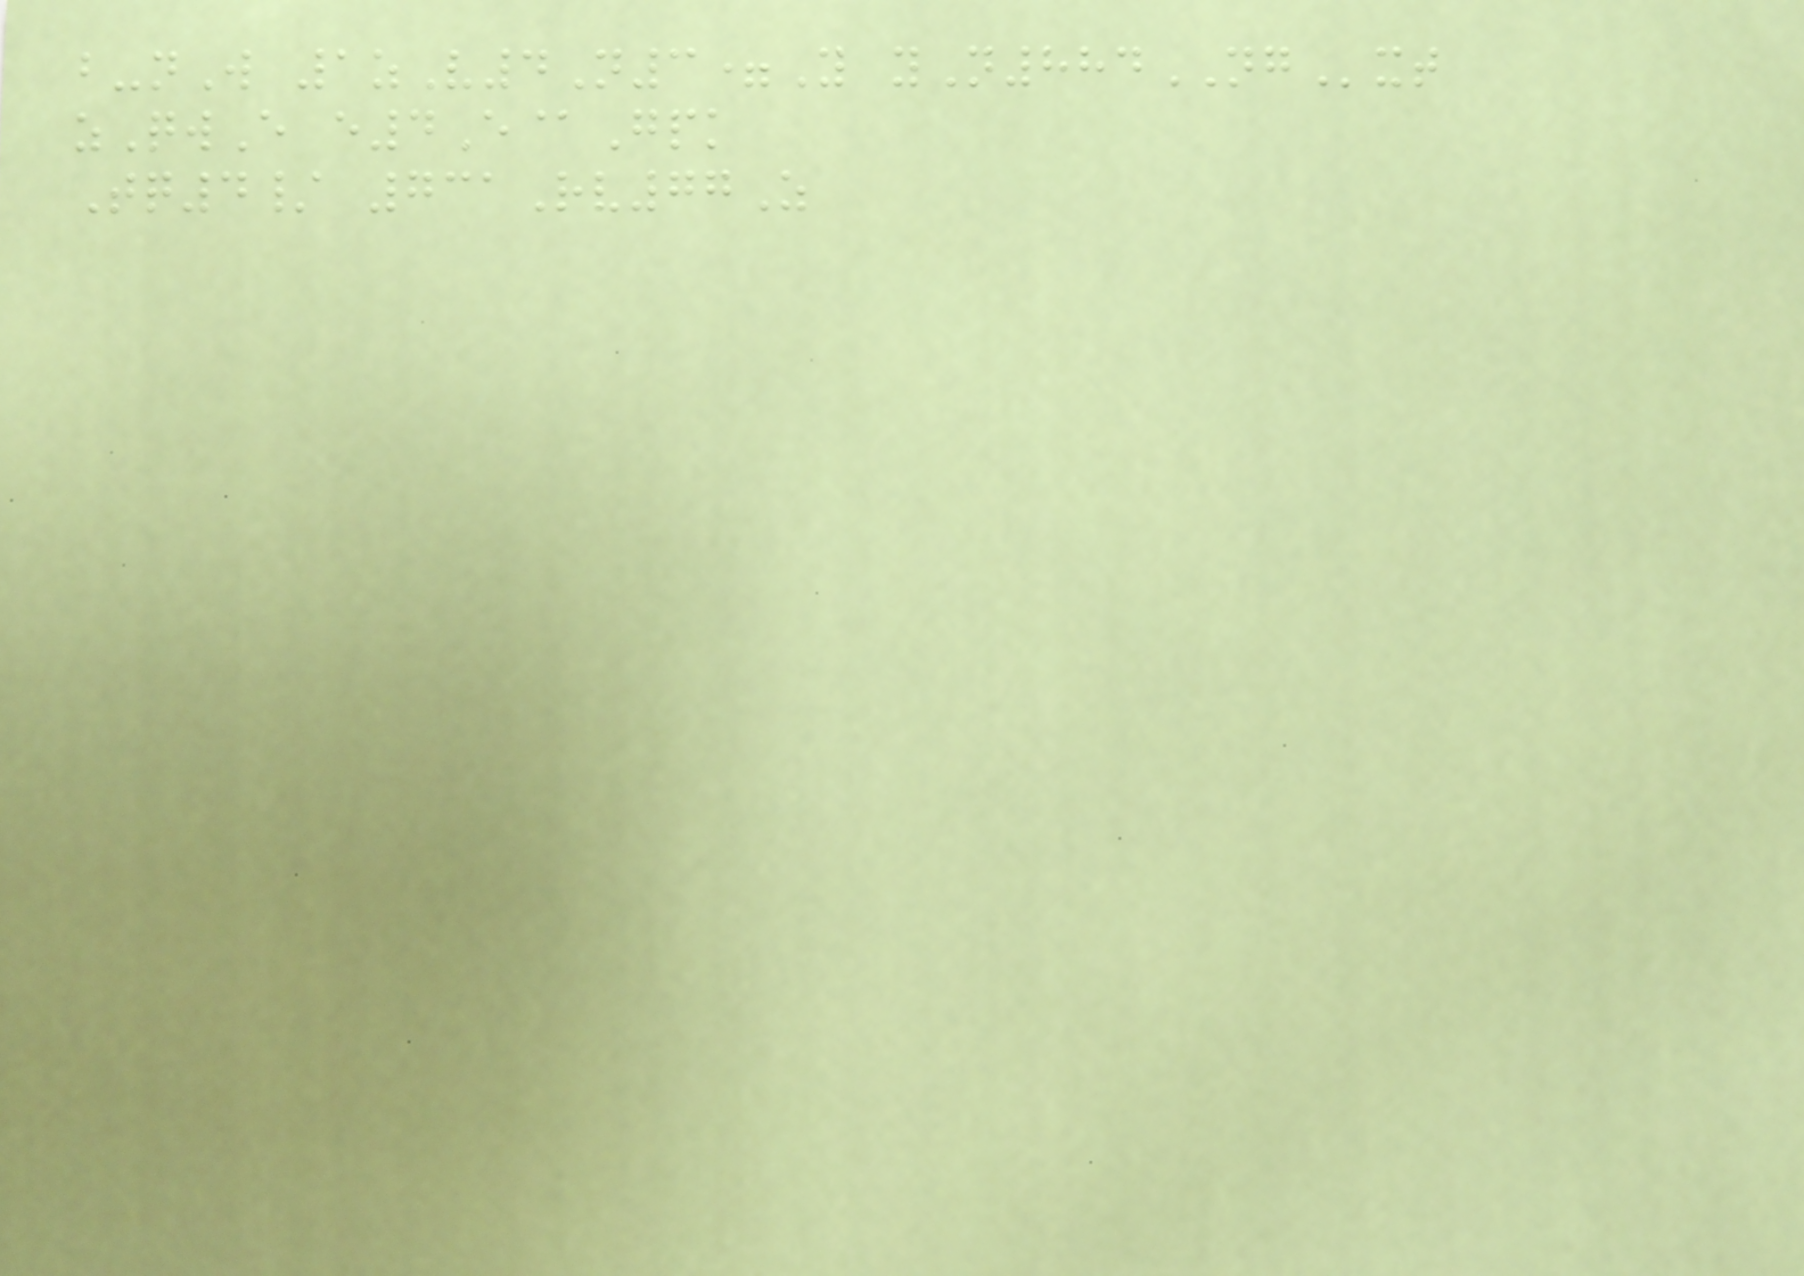b-nW 1zV4N3=Y yN884NGxt
zQwE e4E@Gpk
Tq4/ 731Rv77Z
